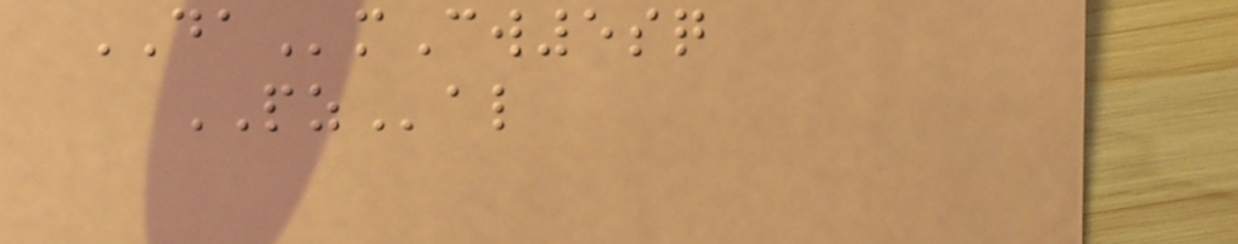DAmCw5sq
PZal
